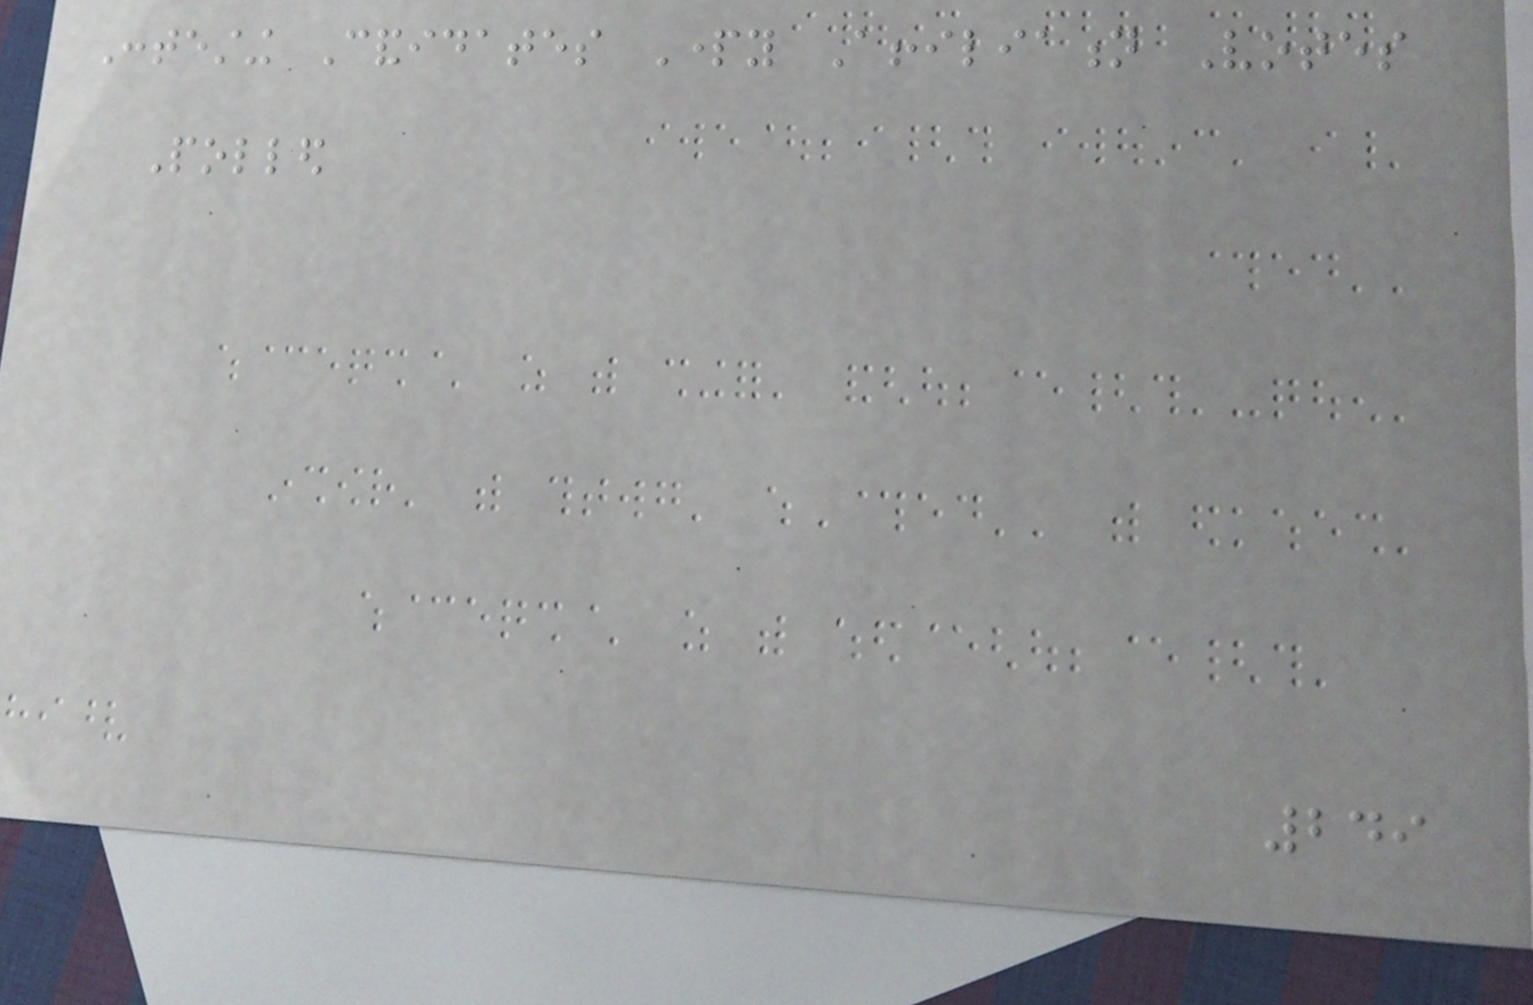Contesting Candidates Party Affiliation Votes
Polled
249
